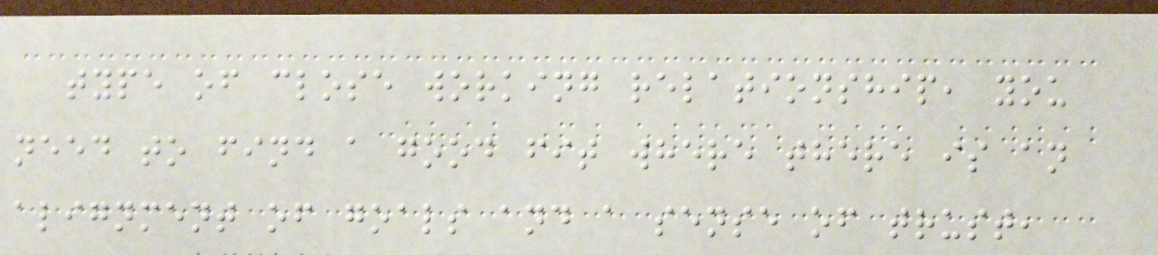type of close working relationship, you
need to find a good fit where there is an
alignment of goals and a sense of trust,
